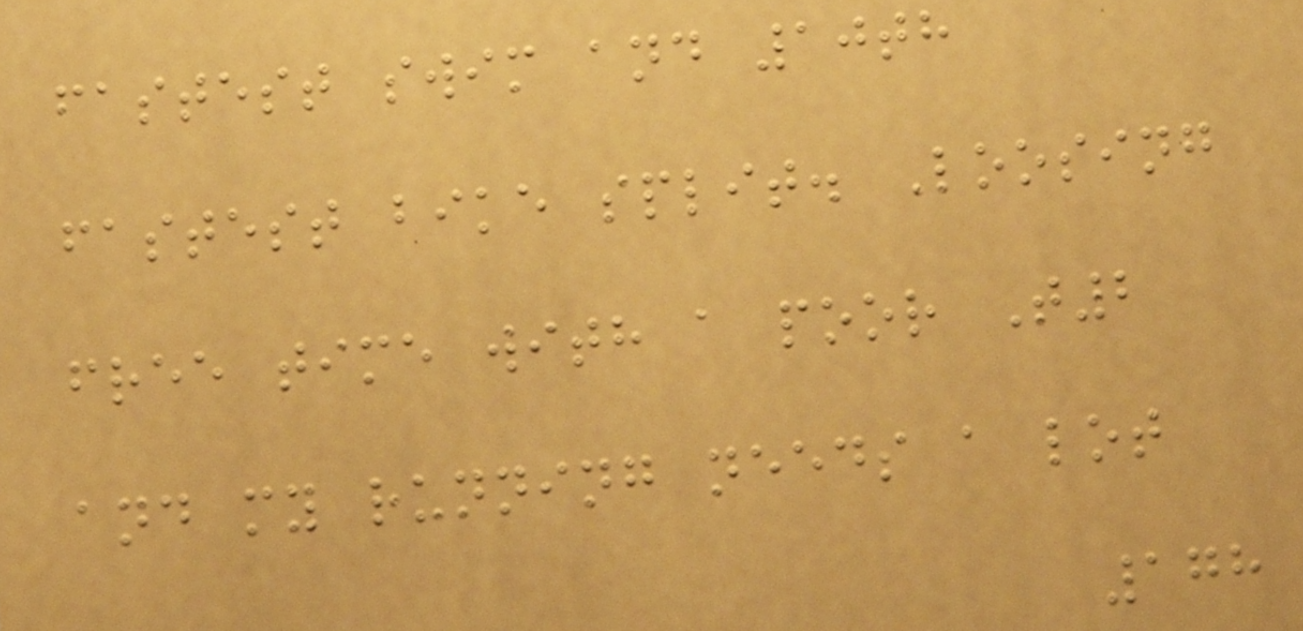fastest swim and 10th
fastest bike split. Loosing
free time with a poor T2
and my running needs a lot
178
